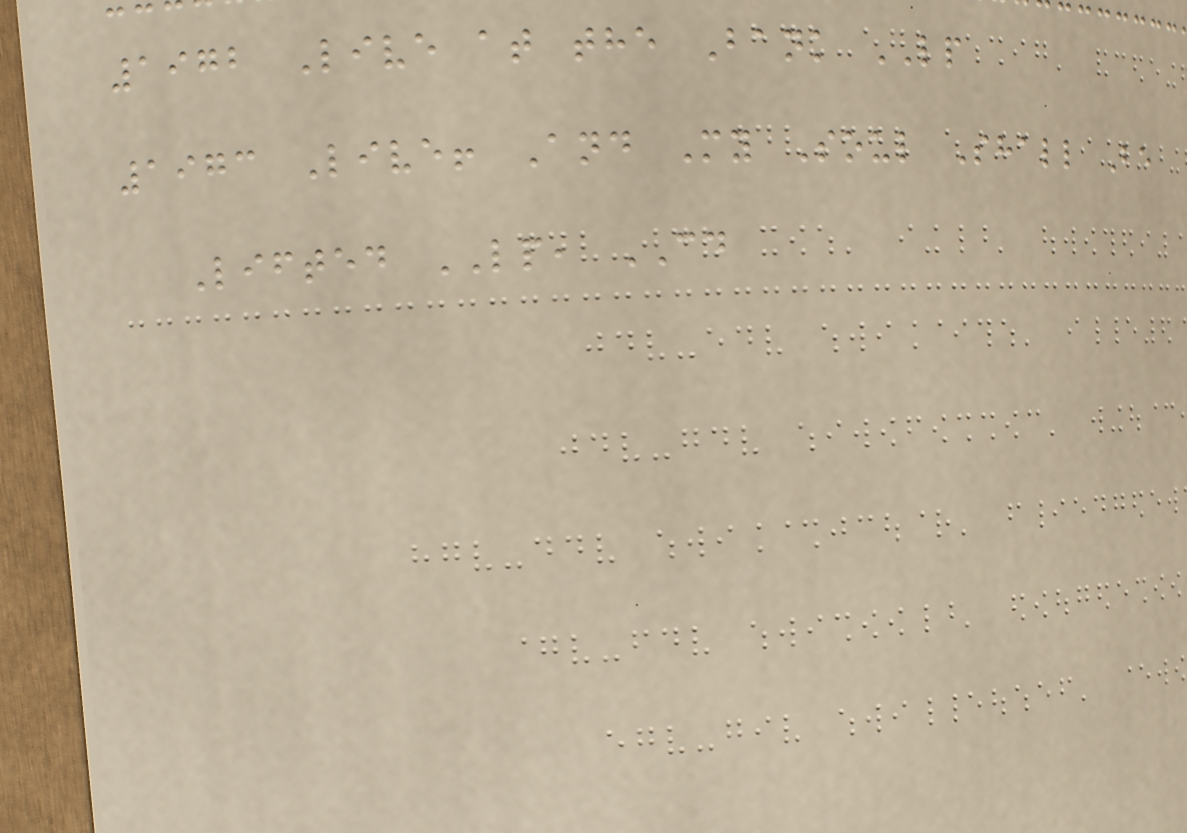1972 Live at the Bank LP
1973 Live! And My Soul Shall Be
Lifted LP, CD
